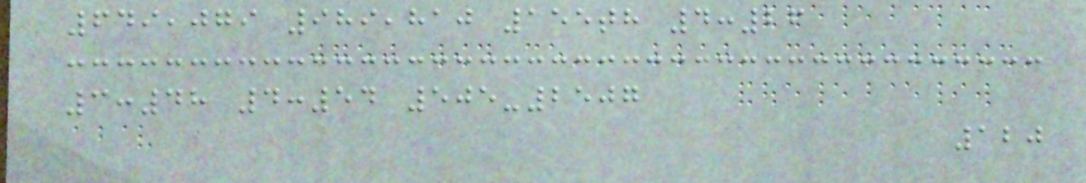649,079 989,810 155th 4:26
3:48 4:54 505-2507
120
